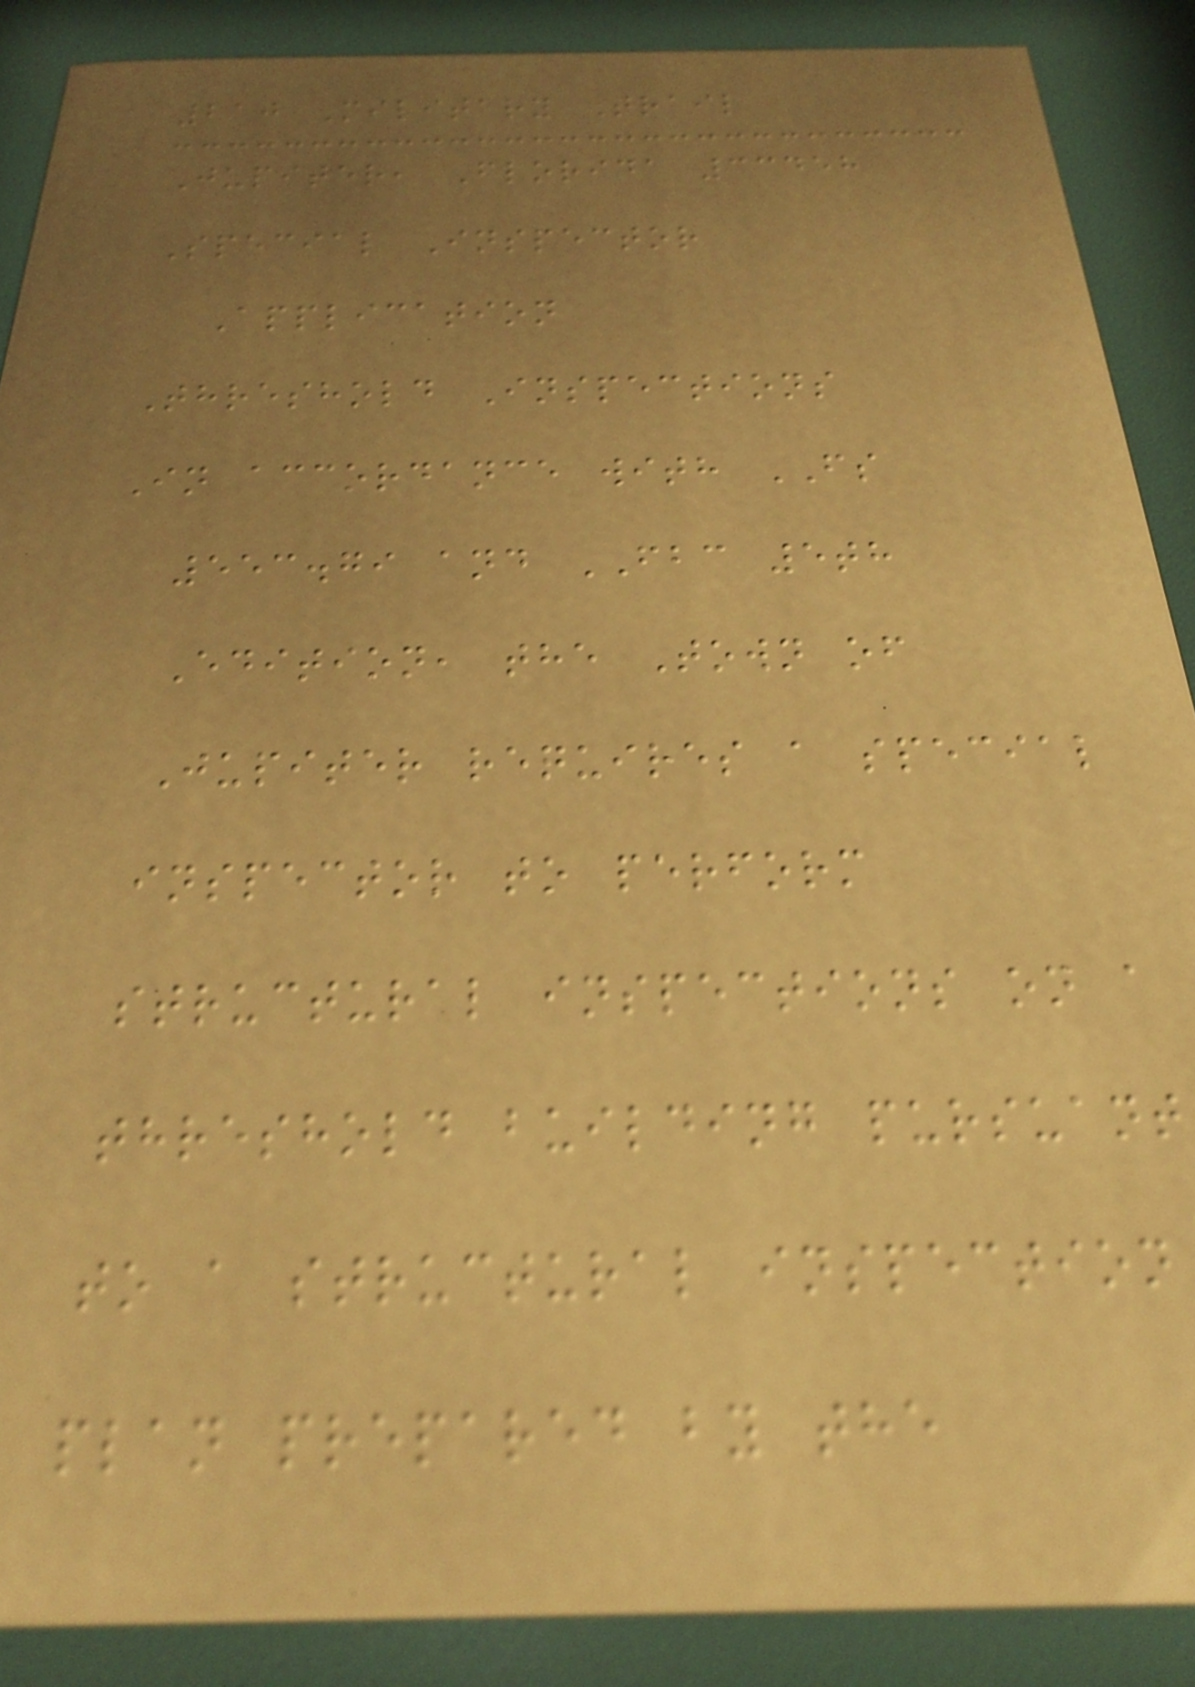210 Military Trail
Jupiter, Florida 33458
Special Inspector
Application
Threshold Inspections
In accordance with FS
553.79 and FBC 5th
Edition, the Town of
Jupiter requires a special
inspector to perform
structural inspections on a
threshold building pursuant
to a structural inspection
plan prepared by the
